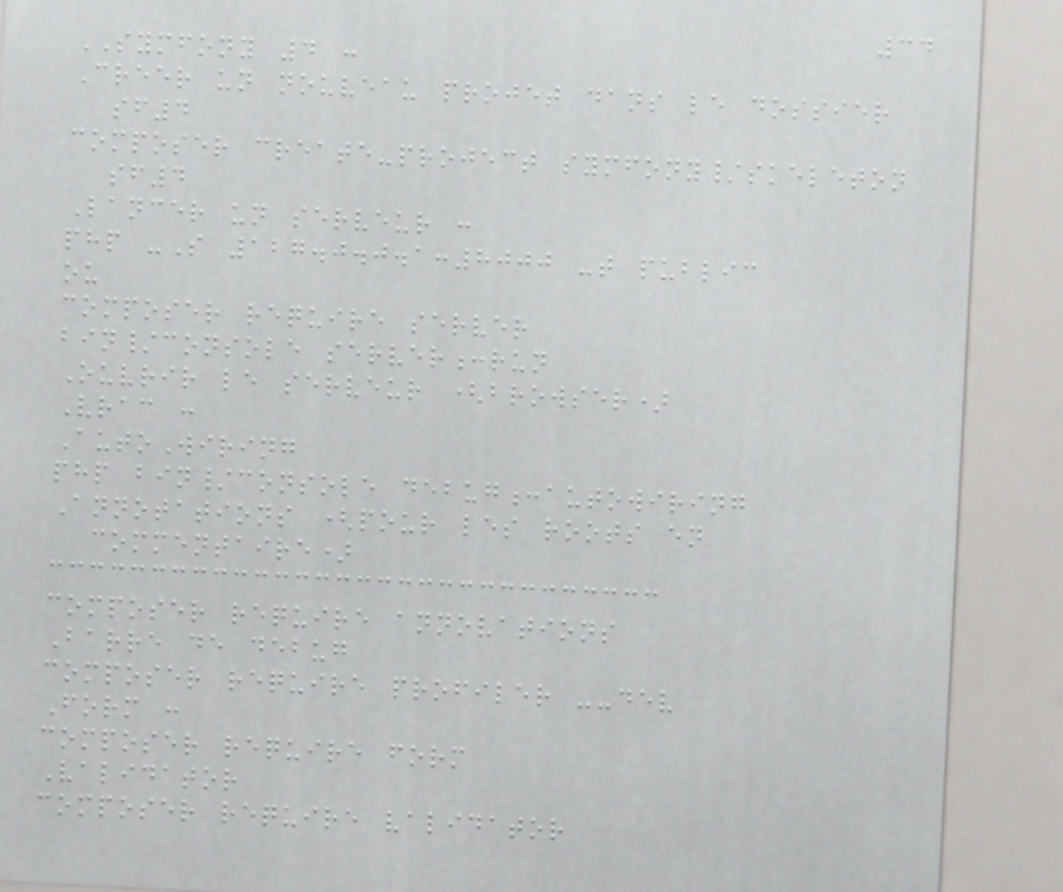34
SYMFONY 4 :
Creer un nouveau projet dans le dossier
sf4
composer create-project symfony/skeleton
sf4
Lancer un serveur :
php -S 127.0.0.1:8000 -t public
ou
composer require server
bin/console server:run
Ouvrir le serveur (browser)
Vrac :
AutoWiring
php bin/console debug:autowiring
Annotations (pour les roots en
commentaire)
composer require annovations
Barre de debug
composer require profiler --dev
Form :
composer require form
Validator
composer require validator
